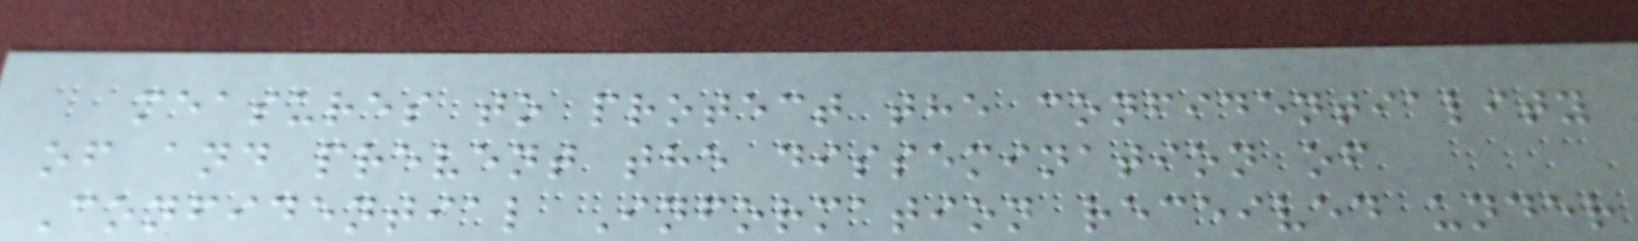measures to protect the confidentiality
of and prevent the dissemination of
Confidential Information received under
